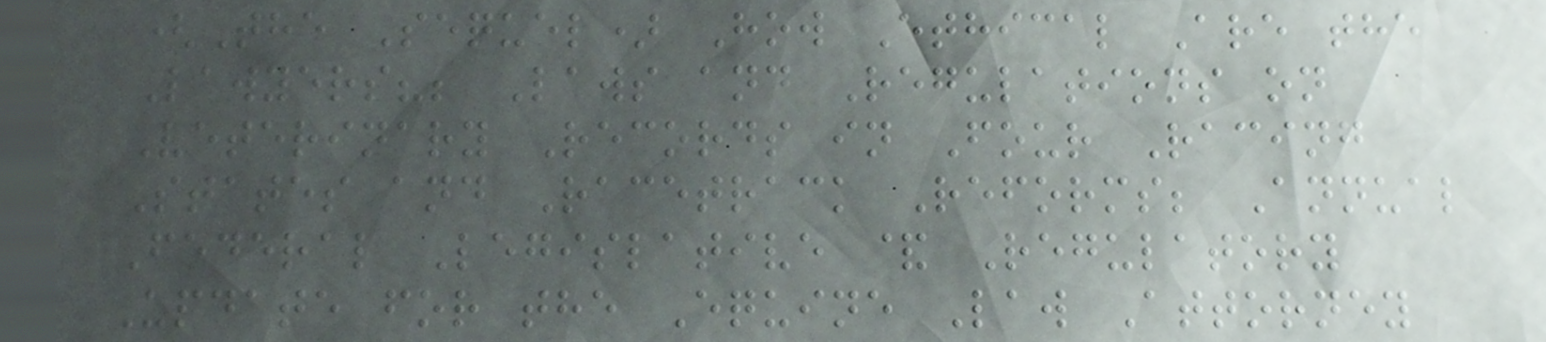(The Sequel) How Ethical Are the
Lawyers?; Laws and Regulations on
Veterinary Records in Four Racing
States and Racetrack Reforms; Annual
Federal Legislative & Regulatory
Update for the Equine Law Attorney
